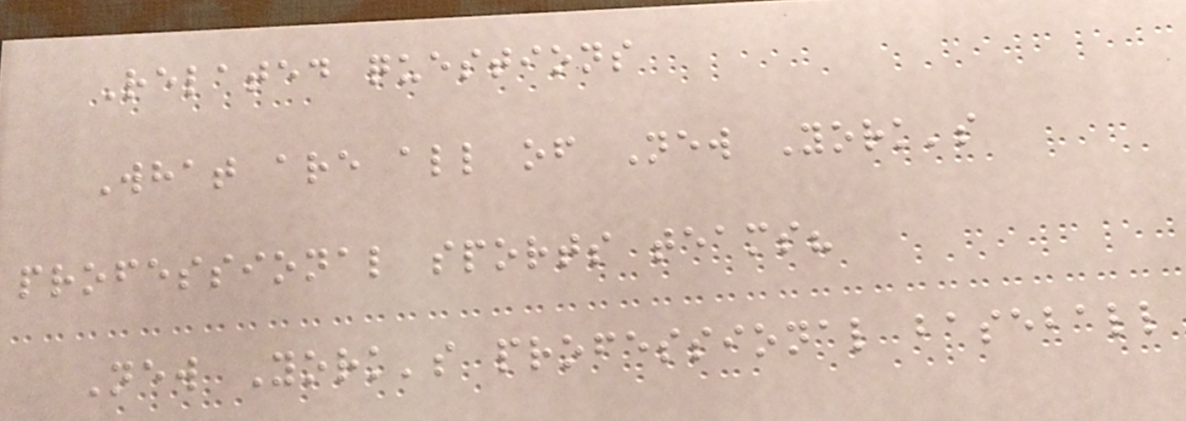Related questions
What are all of New York's
professional sports teams?
New York's professional baseball
